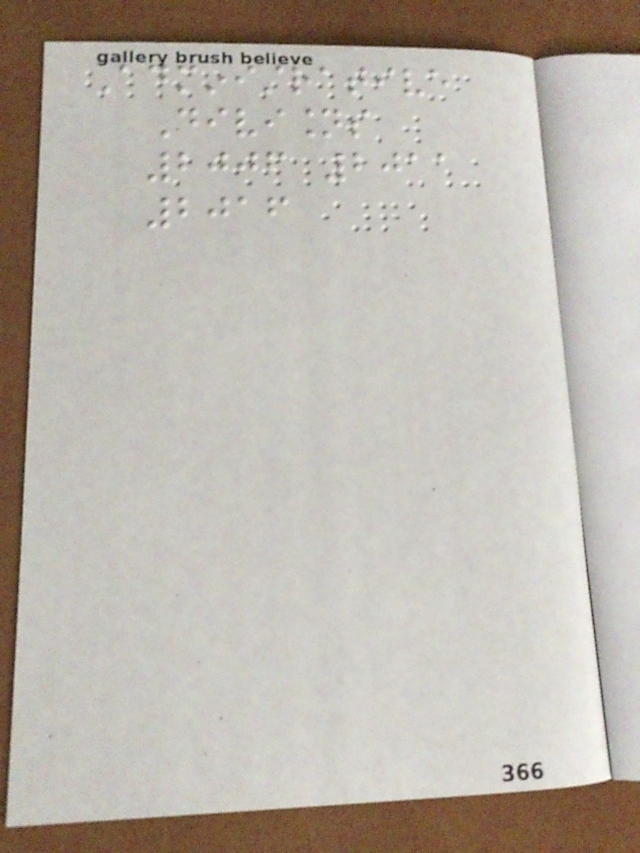Administrative
Divisions
2006 2011
2016
